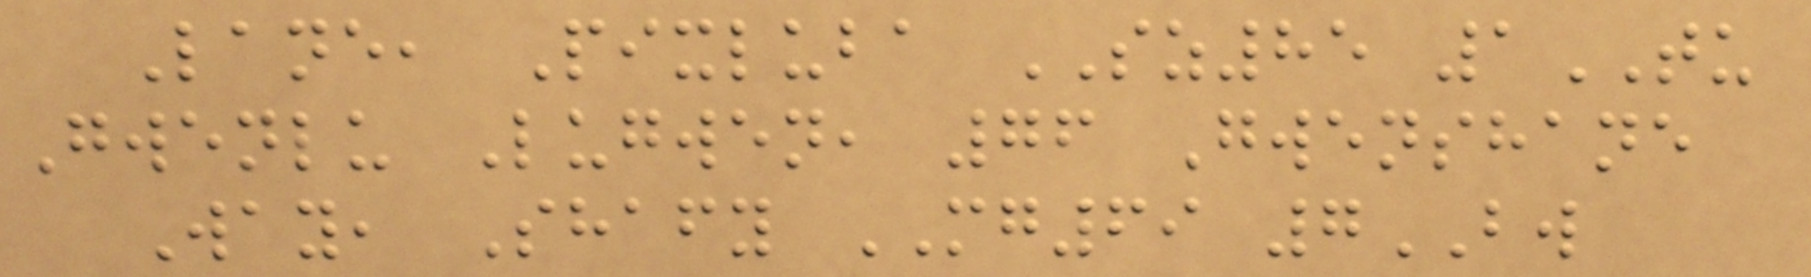Lane, Pixluba SZ85 1TU
Gwenlu Lugwen, 76 Gwenshane
Way, Shafy MG69 7BW
